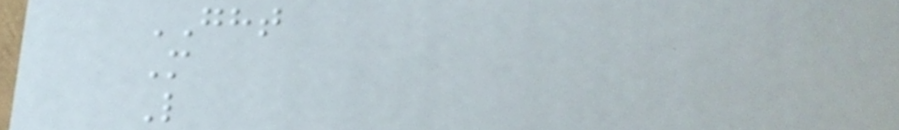GHT
M
L
